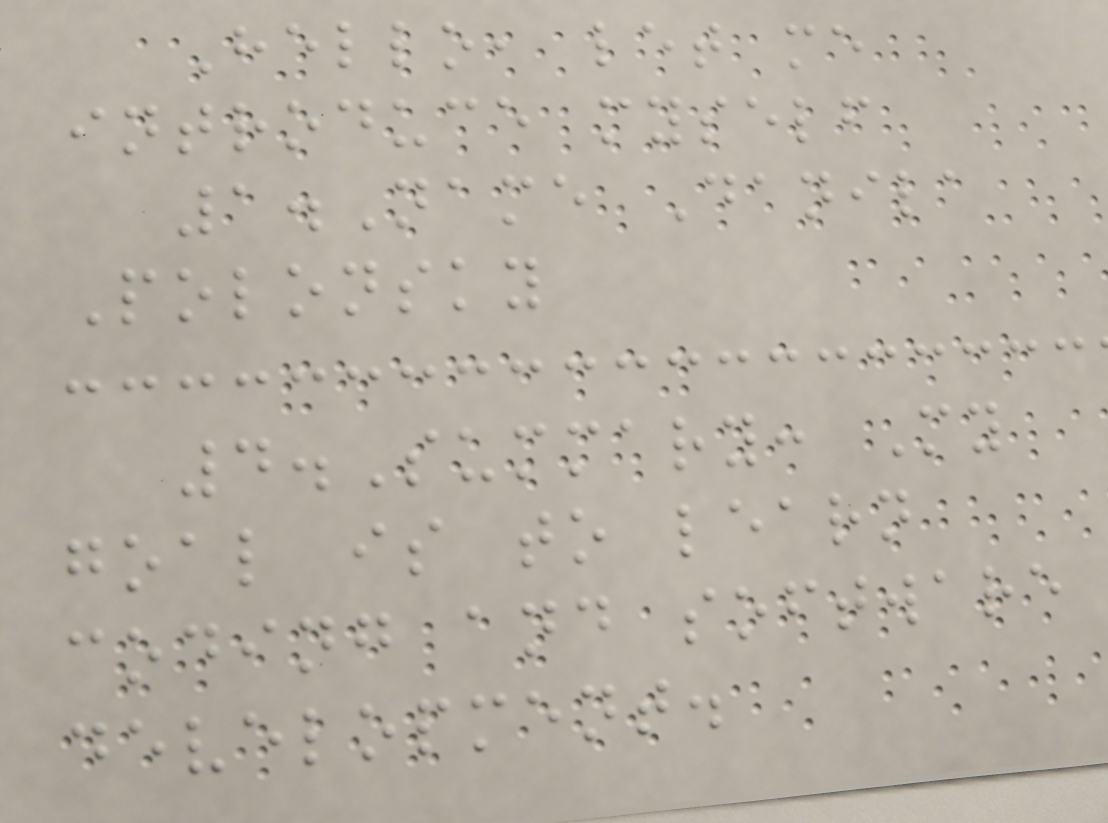Hello, let me
introduce myself
1.Name Danila
Polonsky
4.Summary: My
goal is to learn
coding and software
development.
